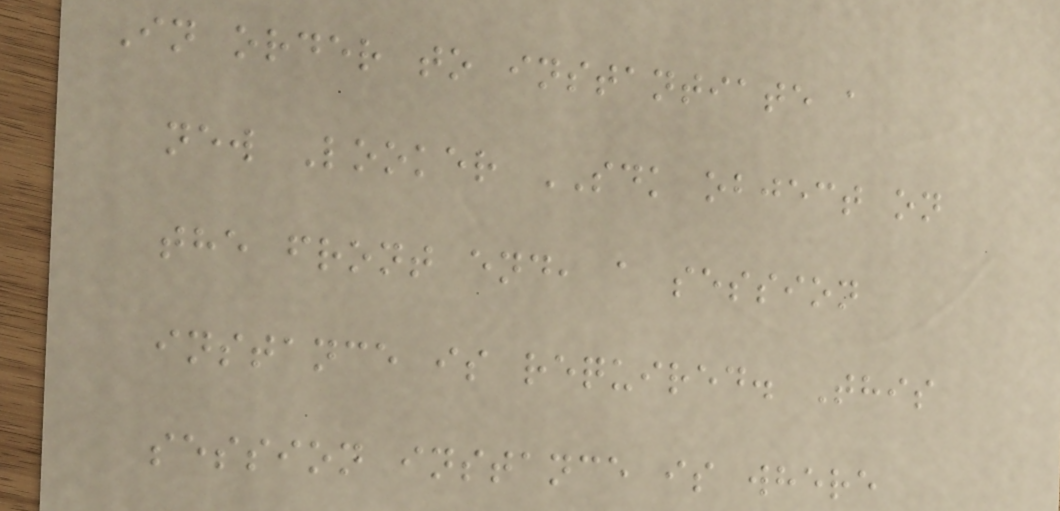In order to instantiate a
new Looker SDK object on
the front end, a session
instance is required. This
session instance is where
